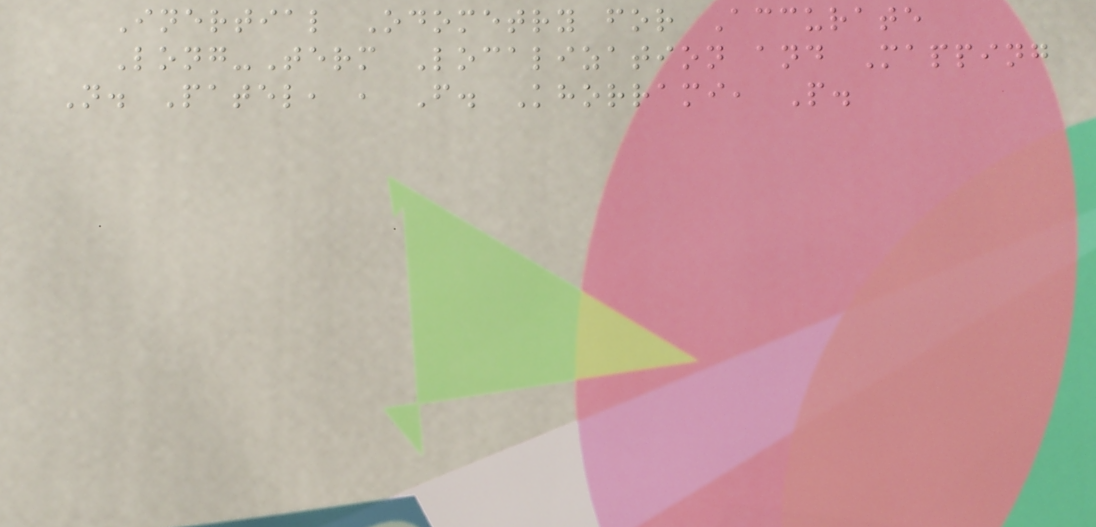Inertial Odometry for Accurate
Long-Term Localization and Mapping
N. Patel, , F. Khorrami, P.
